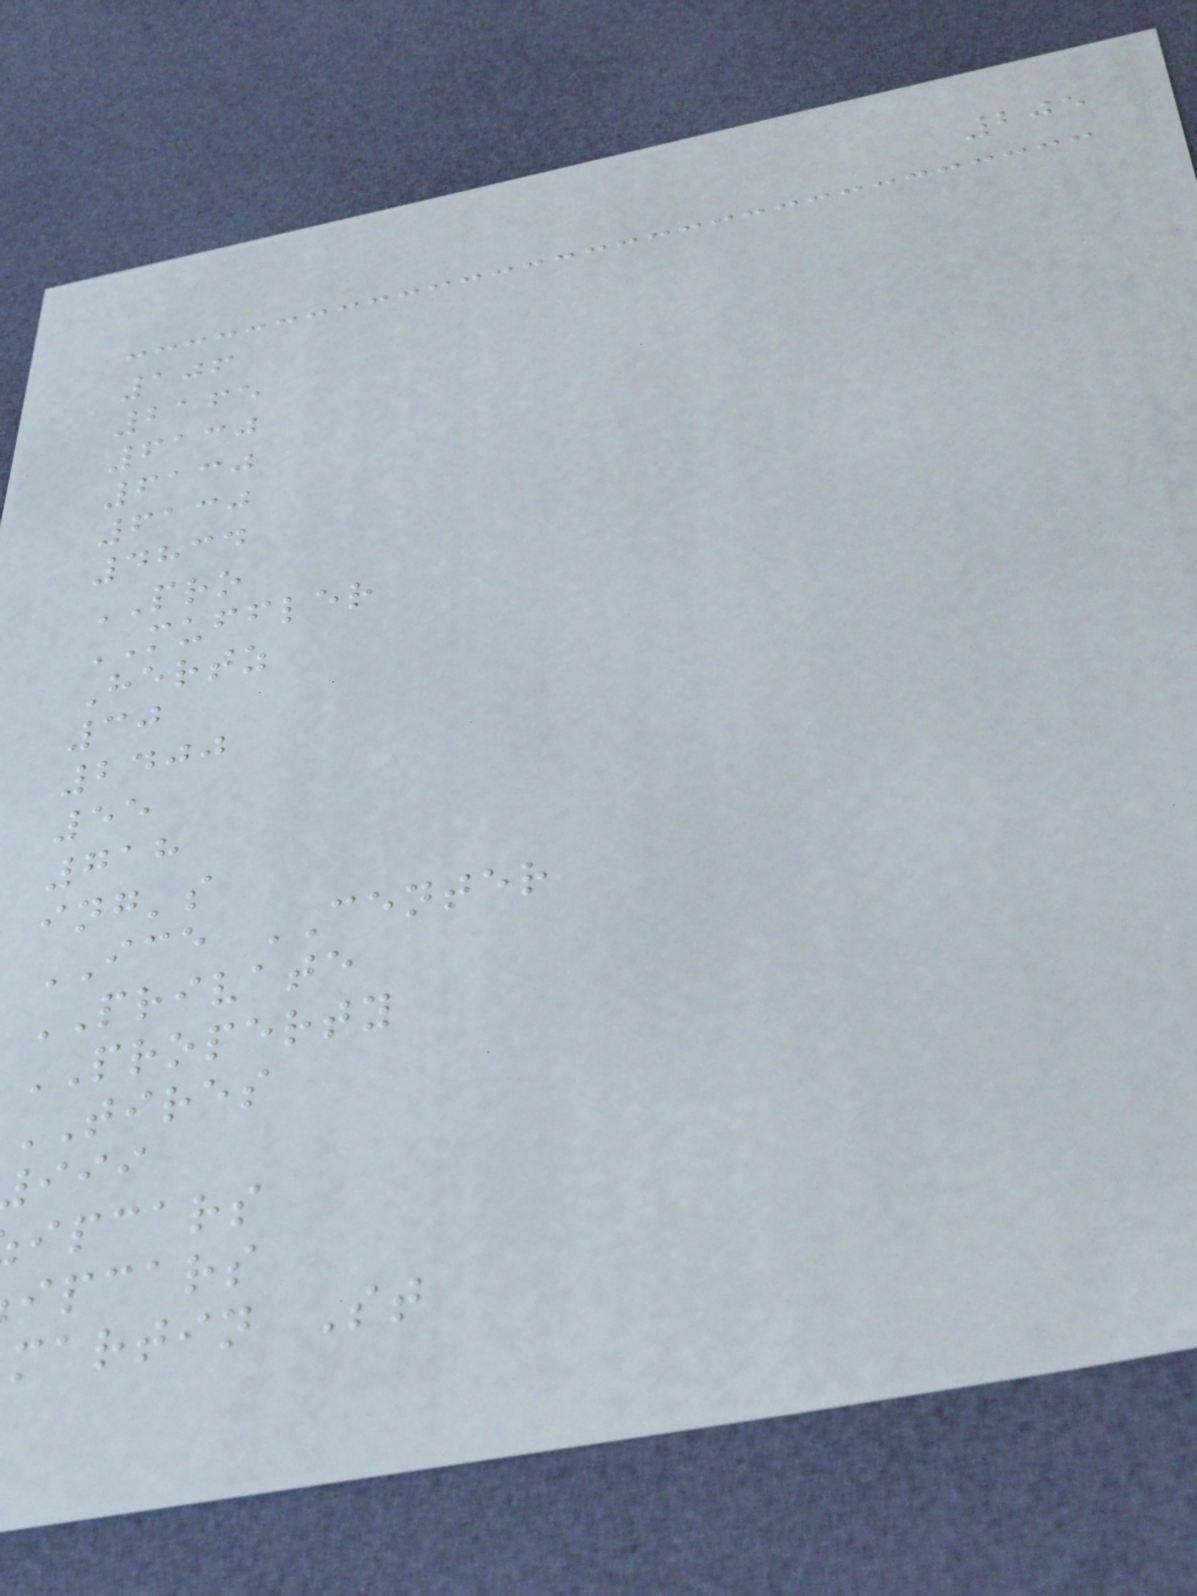205
106
2165
6130
6130
6130
4834
PRO
MUFFLER
Hertz
30
2400
55
718
ing's
ICE CENTER
PRIVATE
PROPERTY
TIRES
ipcars
ipcars
martin St
